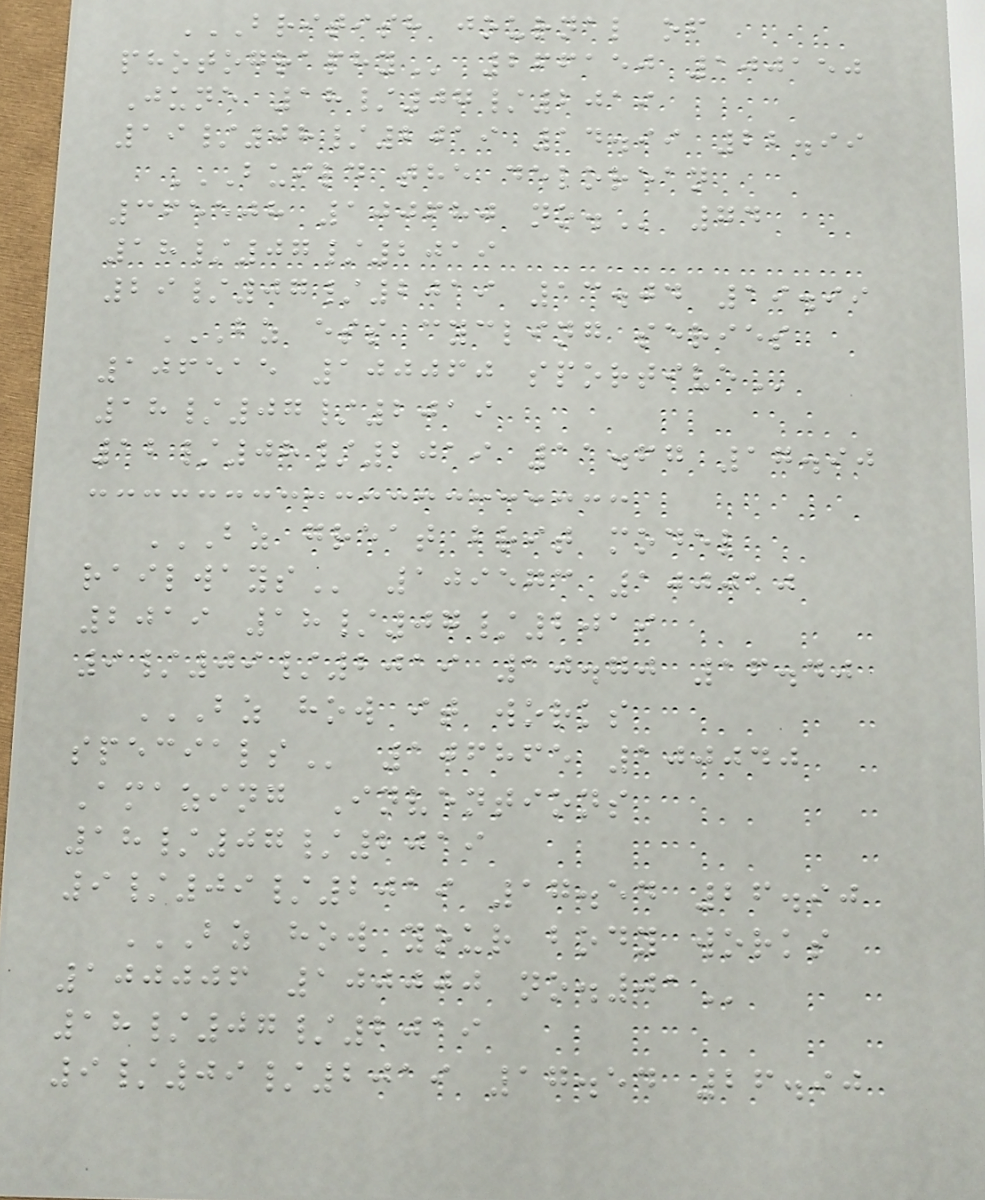BRITISH JOURNAL OF
PHOTOGRAPHY 266150 100150
June 18/07/2019
19/08/2019 14.99 22.99
BUILD THE DELOREAN
365508 100680 NO. 74
18/07/2019
29/07/2019 13.04 19.99
BZ ESS CYCLING SERIES
106515 100060 SPORTIVE
18/07/2019
12/08/2019 11.67 17.90
BZ GREAT BRIT MODEL
RAILWAYS 109573 100010
2019 18/07/2019
9/09/2019 10.70 16.40
BZ HOW IT WORKS
SPECIALS 106865 100040
Amazing Inventions
18/07/2019
9/09/2019 17.54 26.90
BZ HOW YOUR BODY WORKS
100006 100000 NO.01
18/07/2019
9/09/2019 17.54 26.90
